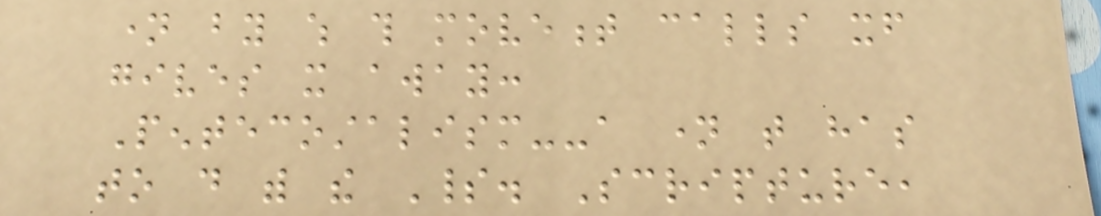name by which this movement calls itself
gives it away:
Pentecostalism--a name that has
to do with the Spirit. Scripture,
